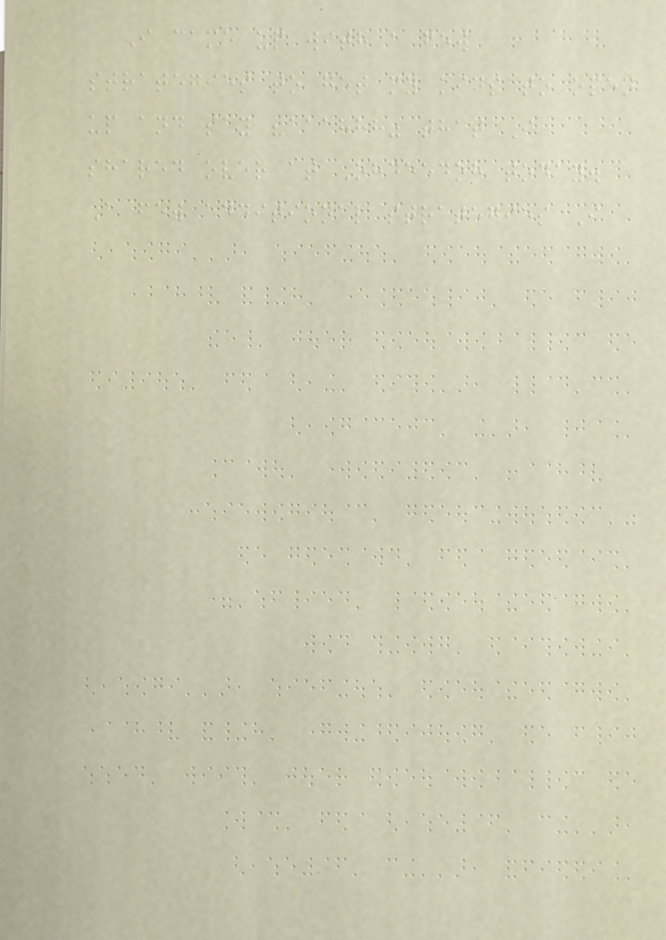I came up with a few
strategies to get my kids to open
up and say "aaahhh" that I
shared over at Ohdeedoh today.
A few additional strategies I
